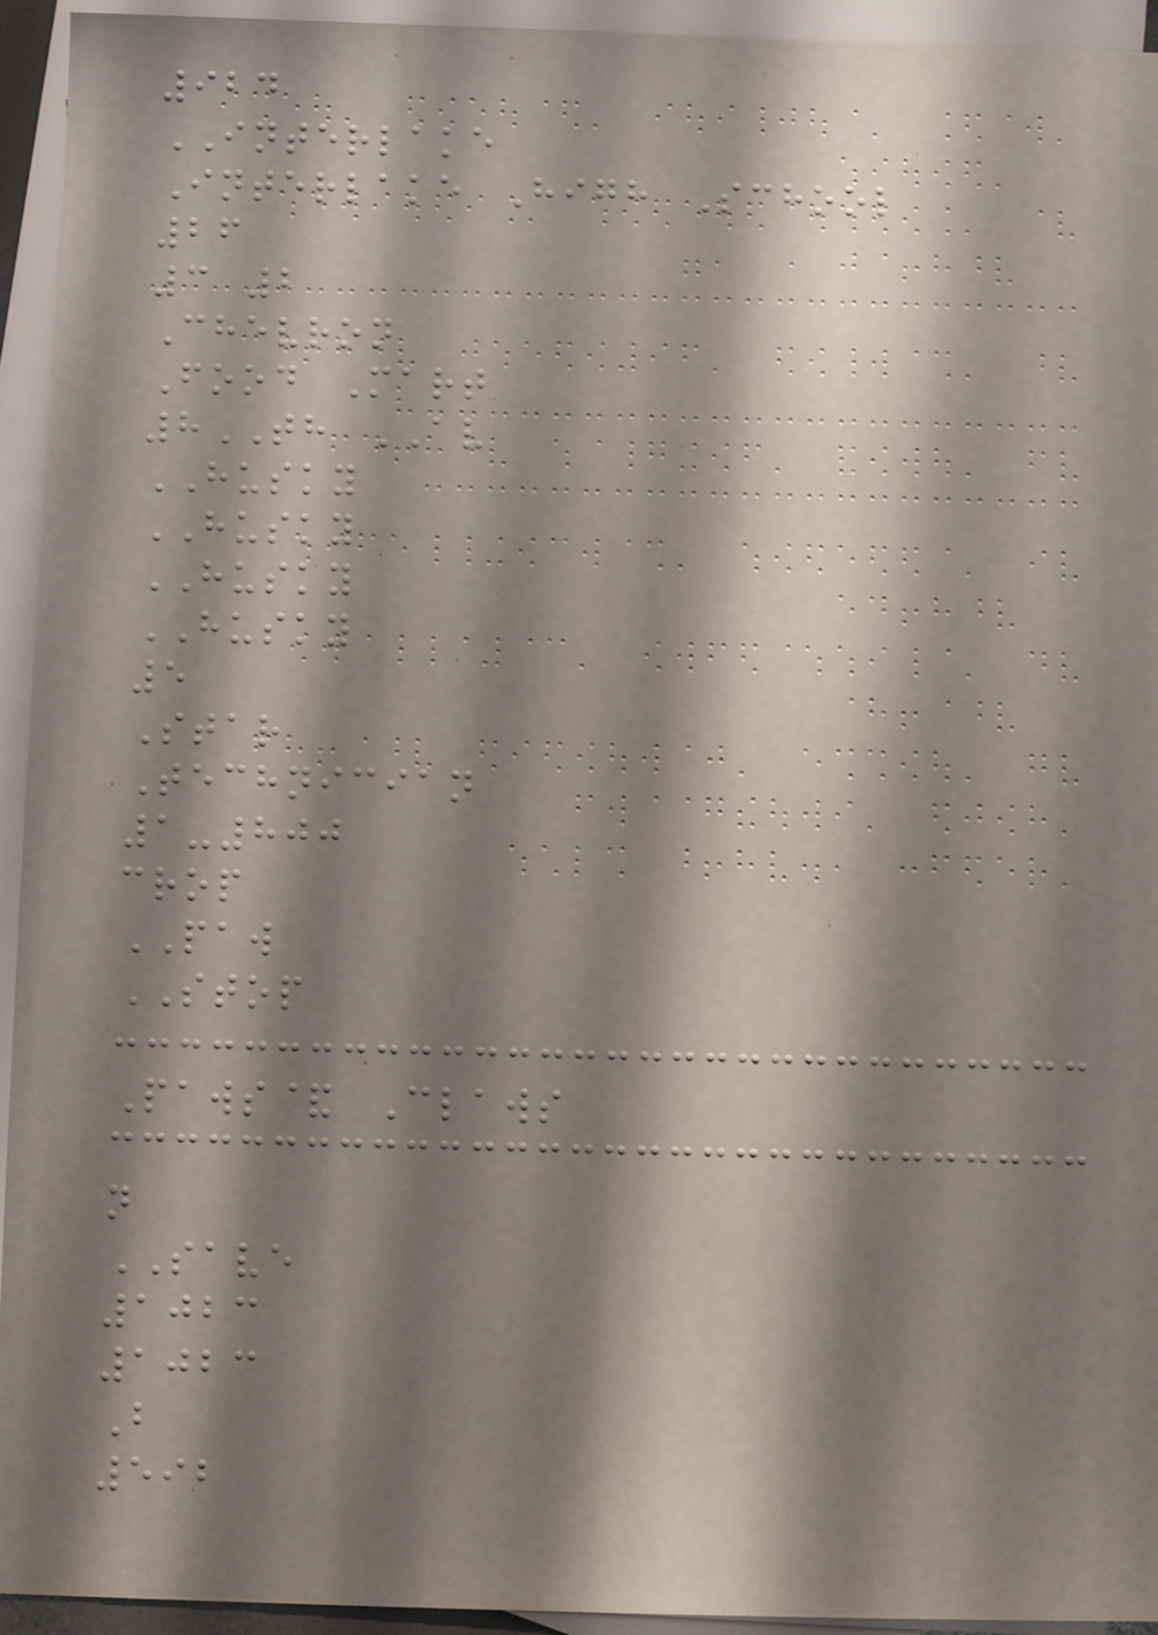924
INTERLAKE
Interlake High School
26
3 2
Chevron
Food Mart
8TH AV
HUSKY
HUSKY
HUSKY
HUSKY
5
Star
Technician
1-800
crop
PAW
STOP
Paws& Claws
n
SAVE
1023
1023
B
592
